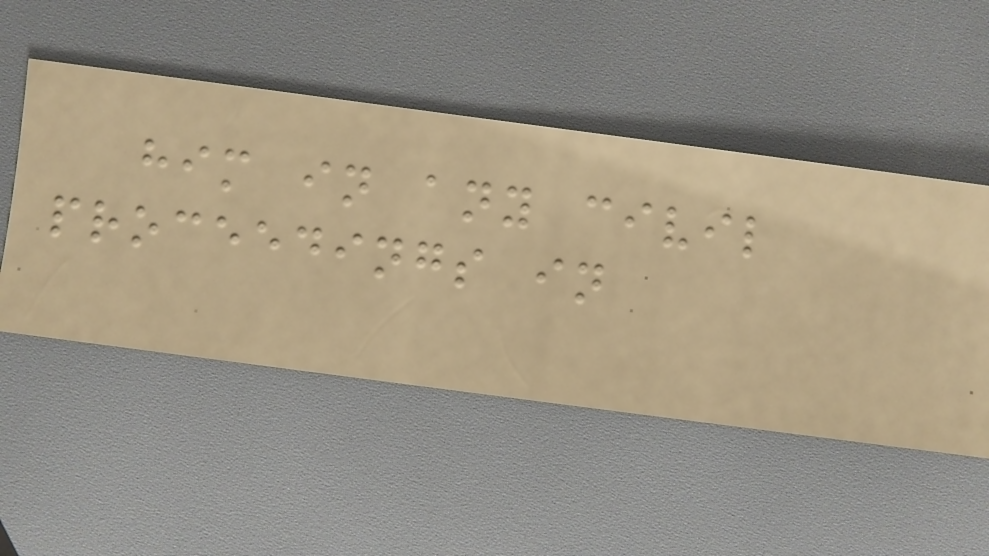him in any civil
proceedings in
